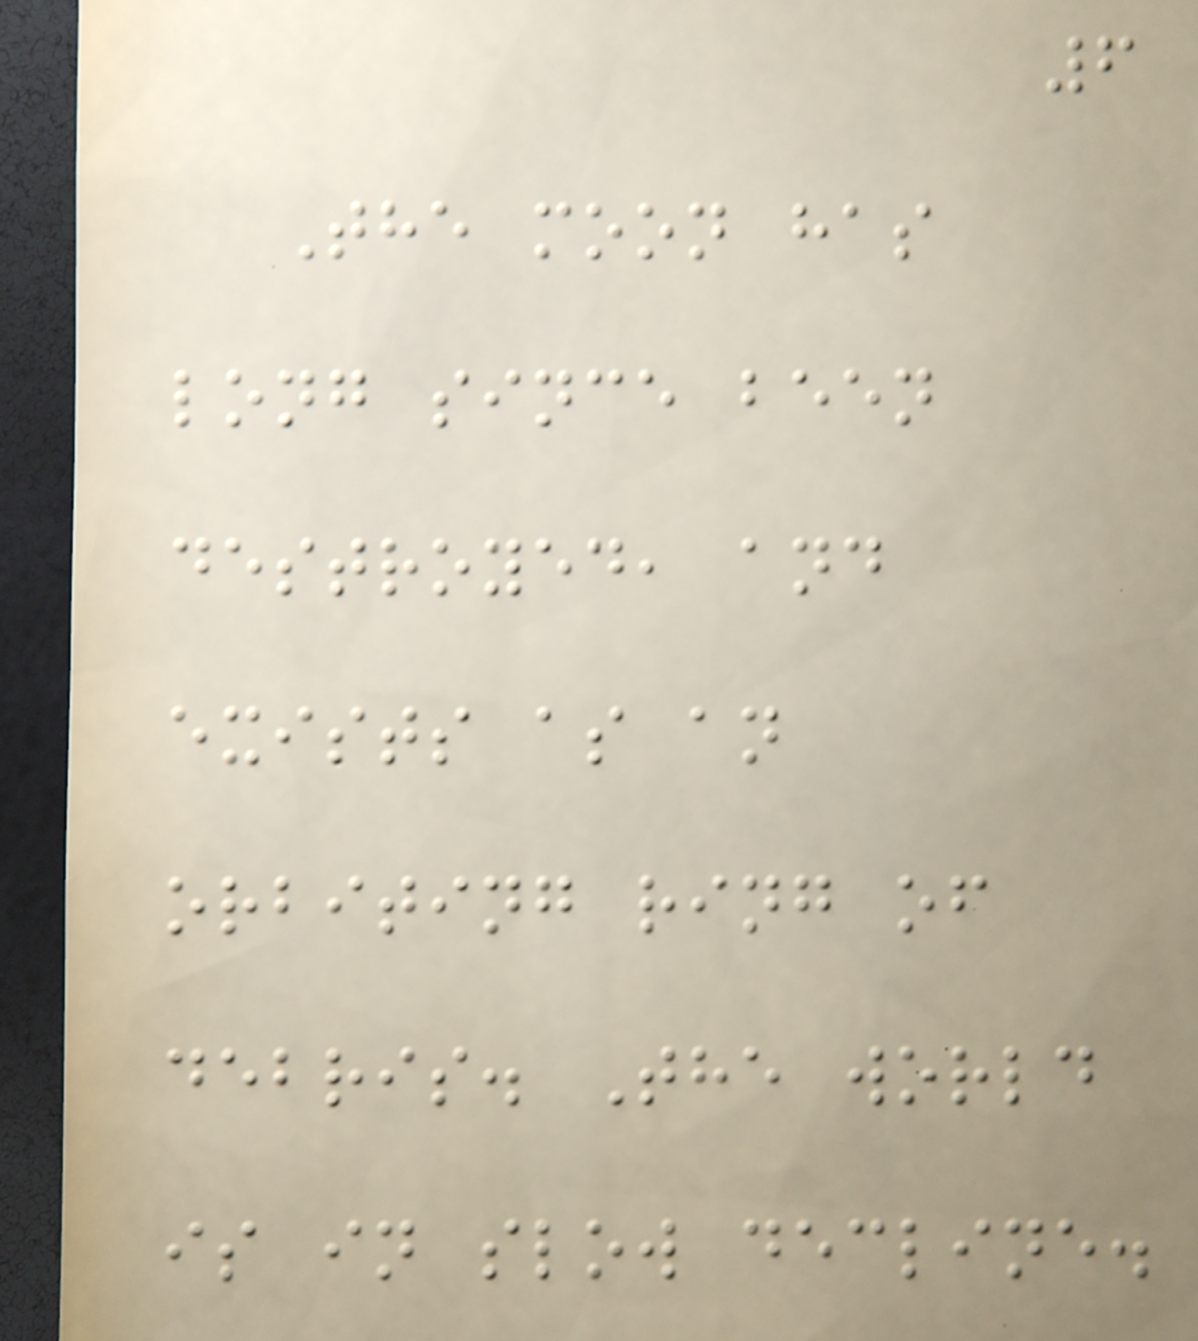6
The moon has
long since been
destroyed, and
exists as an
orbiting ring of
debris. The world
is in slow decline.
